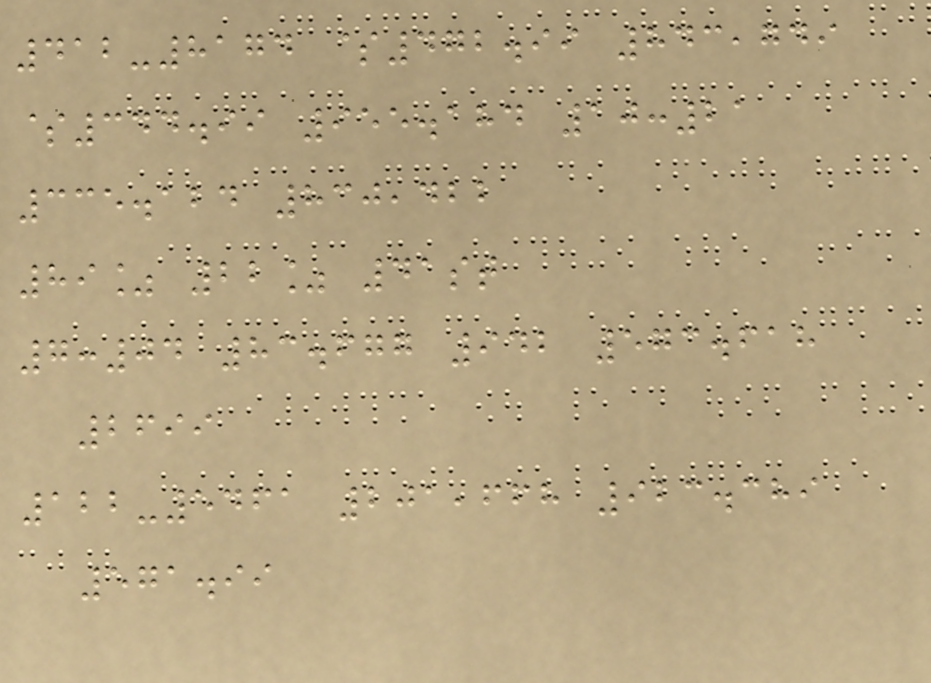412-8174 $472.99 843,749
$344.99 955.184 10:21
335.124 830,422
89% 22% 41st
7:04 83.677 942 573.618
2699
122-5461 201,668 923.389
571.99
